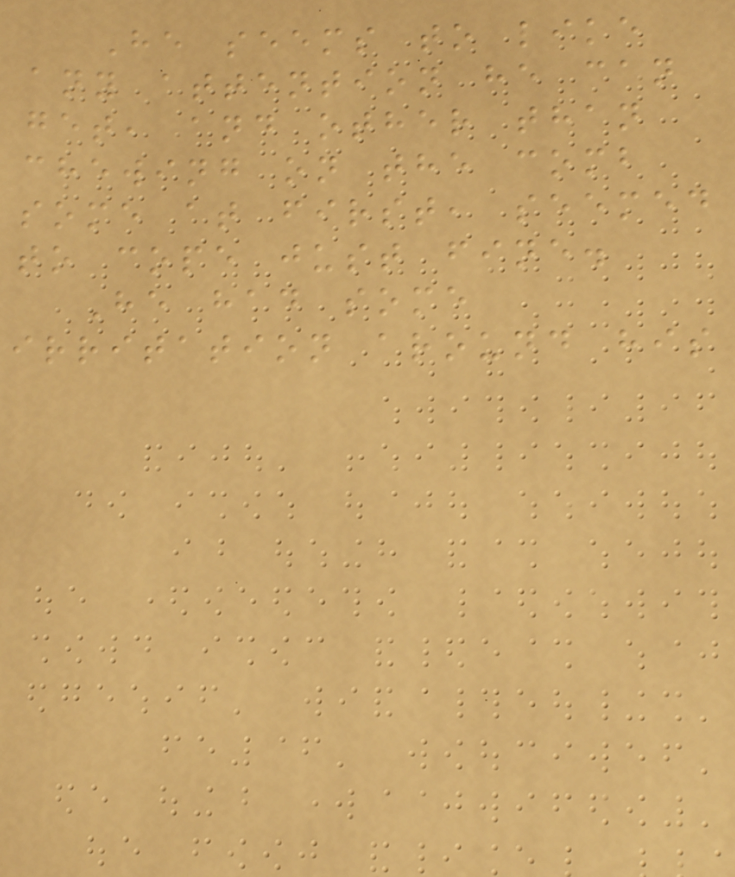He seems to like
any attention he can
get, and other than
chewing on the comb
some at first, seemed
to cope just fine.
He had some
irritation around his
